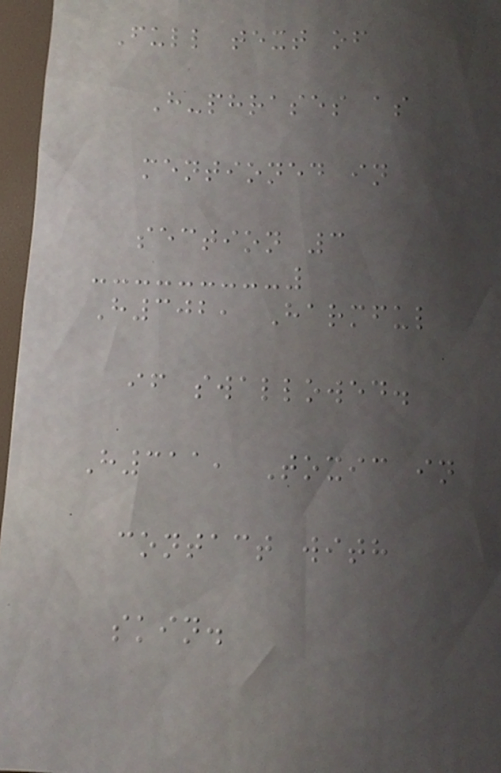Full text of
H-phrases as
mentioned in
section 3
H302, Harmful
if swallowed.
H311, Toxic in
contact with
skin.
